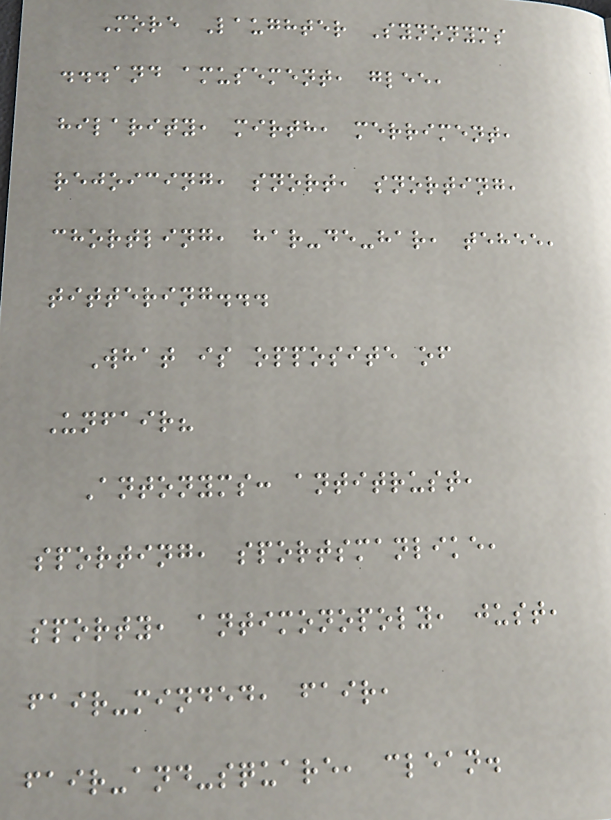More Laughter Synonyms
...and amusement, glee,
hilarity, mirth, merriment,
rejoicing, snort, snorting,
chortling, har-de-har, tehee,
tittering...
What is opposite of
Unfair?
Antonyms: antitrust,
sporting, sportsmanlike,
sporty, antimonopoly, just,
fair-minded, fair,
fair-and-square, clean.
